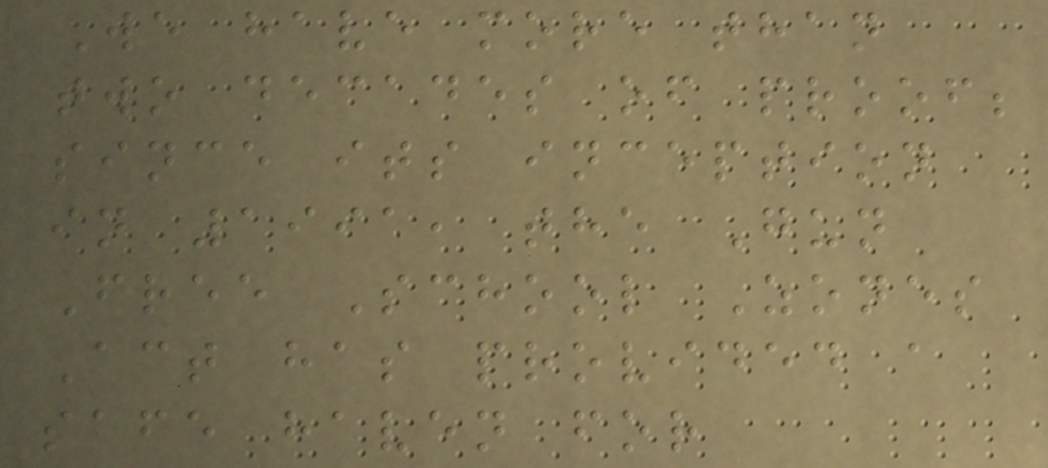We have more than
two decades of proof;
since its inception
in 1991, the Gun
Free School Zones
Act has provided a
safe haven for
